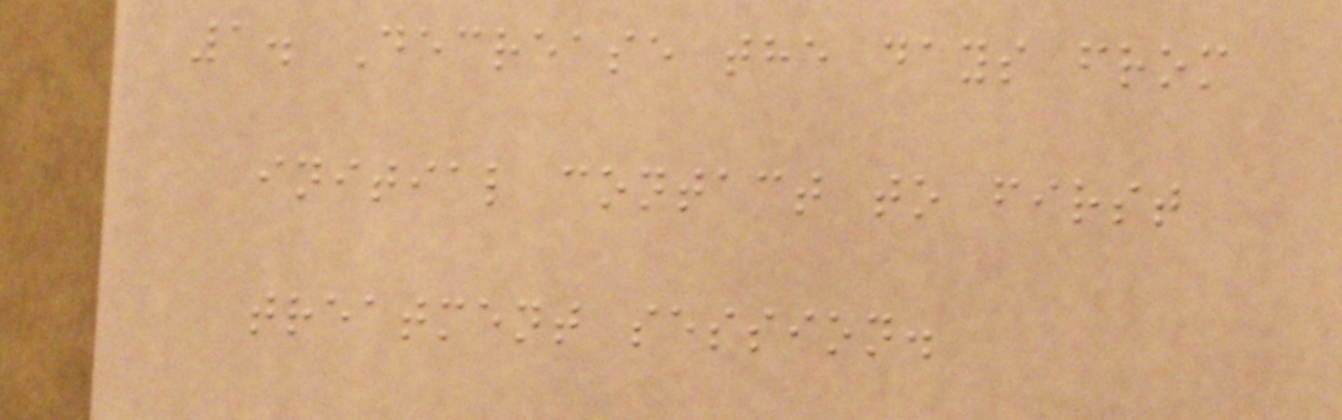1. Decrease the days from
initial contact to first
treatment session.
